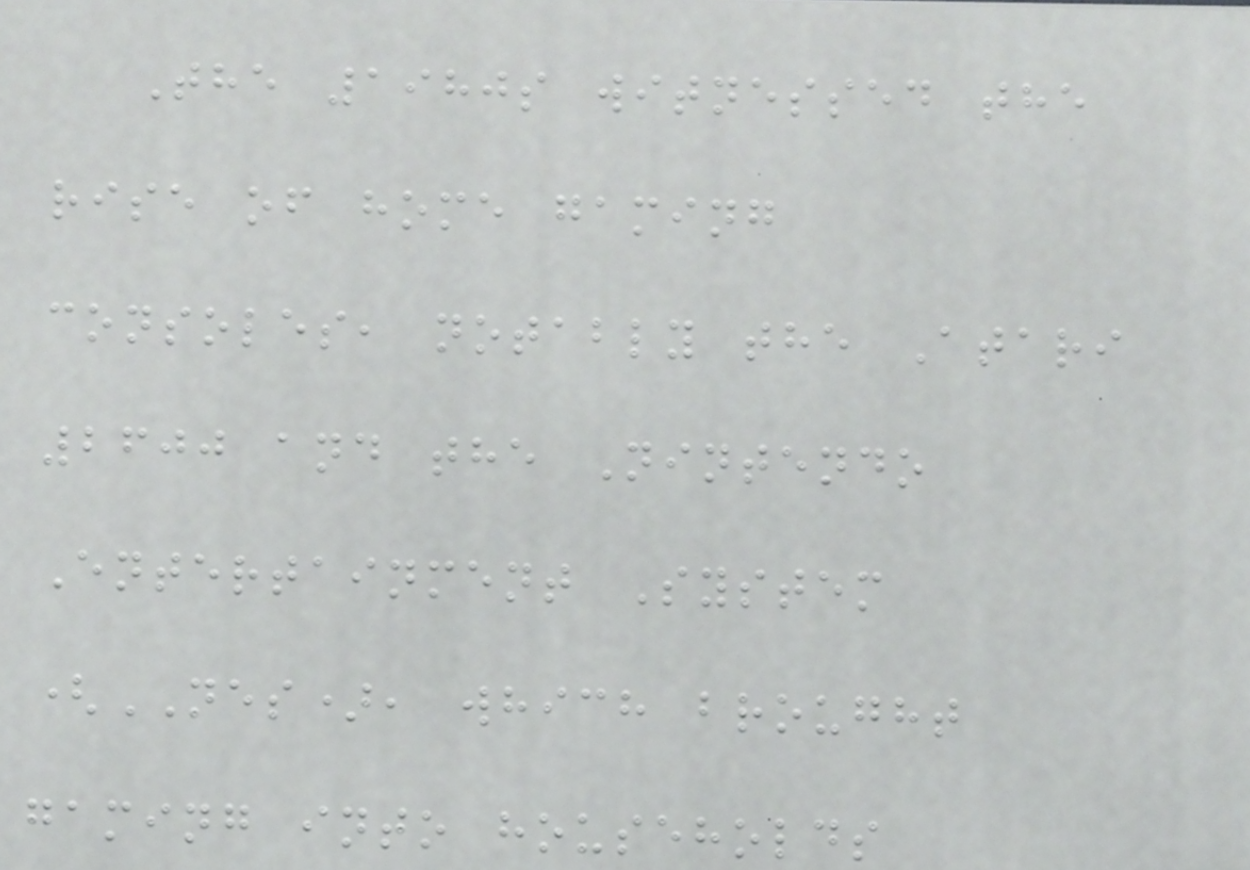The 1980s witnessed the
rise of home gaming
consoles, notably the Atari
2600 and the Nintendo
Entertainment System
(NES), which brought
gaming into households
